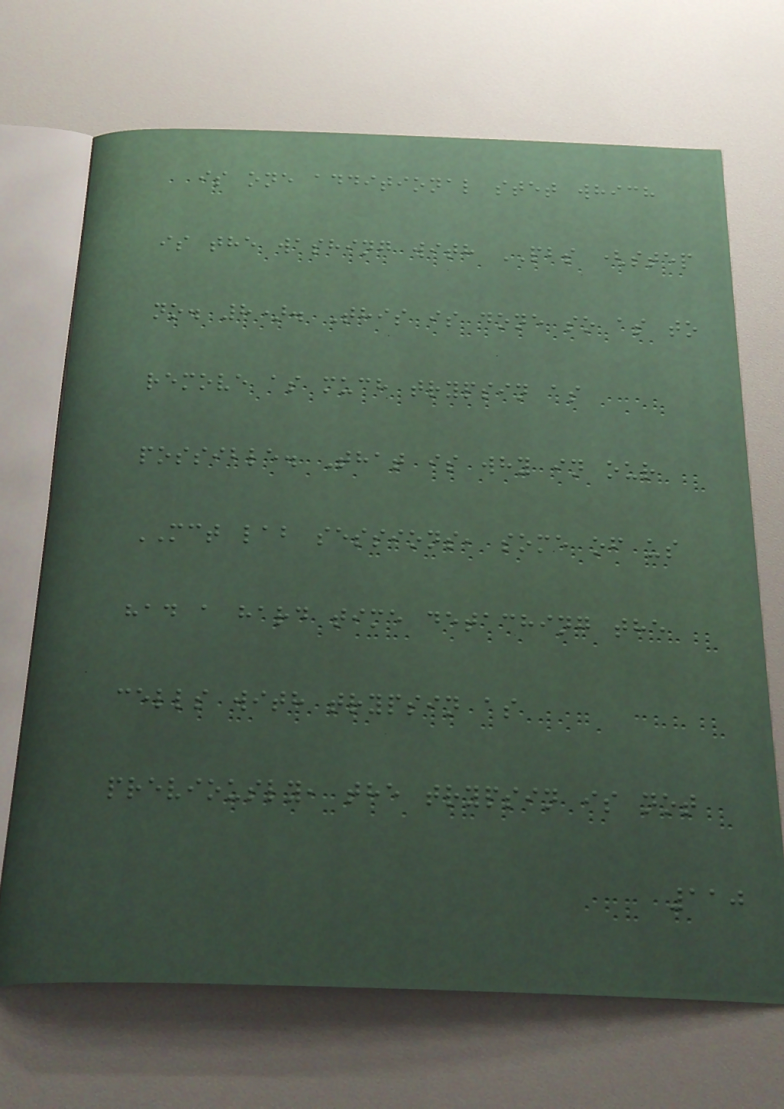is one additional stet which
is the washing with PBS (step
no. 8). This is done so as to
remove as much trypsin as
possible. That is why in our
MCT lab sessions, some of us
had a hard time detaching the
cells with trypsin as
previously, the trypsin is not
110
